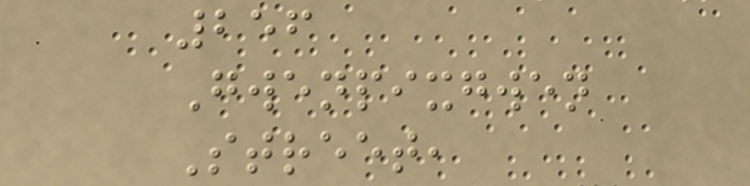256
Gwenpixgwen
Street,
